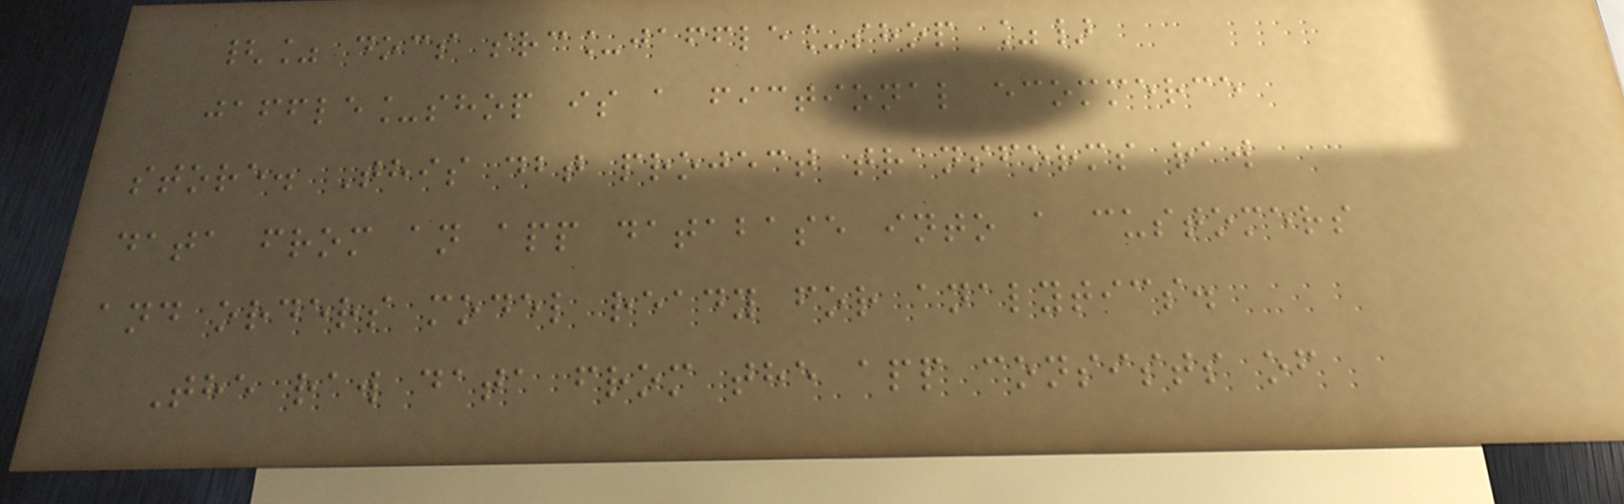{% docs src_jaffle_shop %}
jaffle_shop is a fictional ecommerce
store. This dbt project transforms raw
data from an app database into a customers
and orders model ready for analytics.
The raw data from the app consists of
